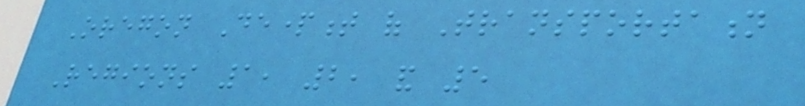Oregon Department of Transportation
Regions 1, 2, and 5
